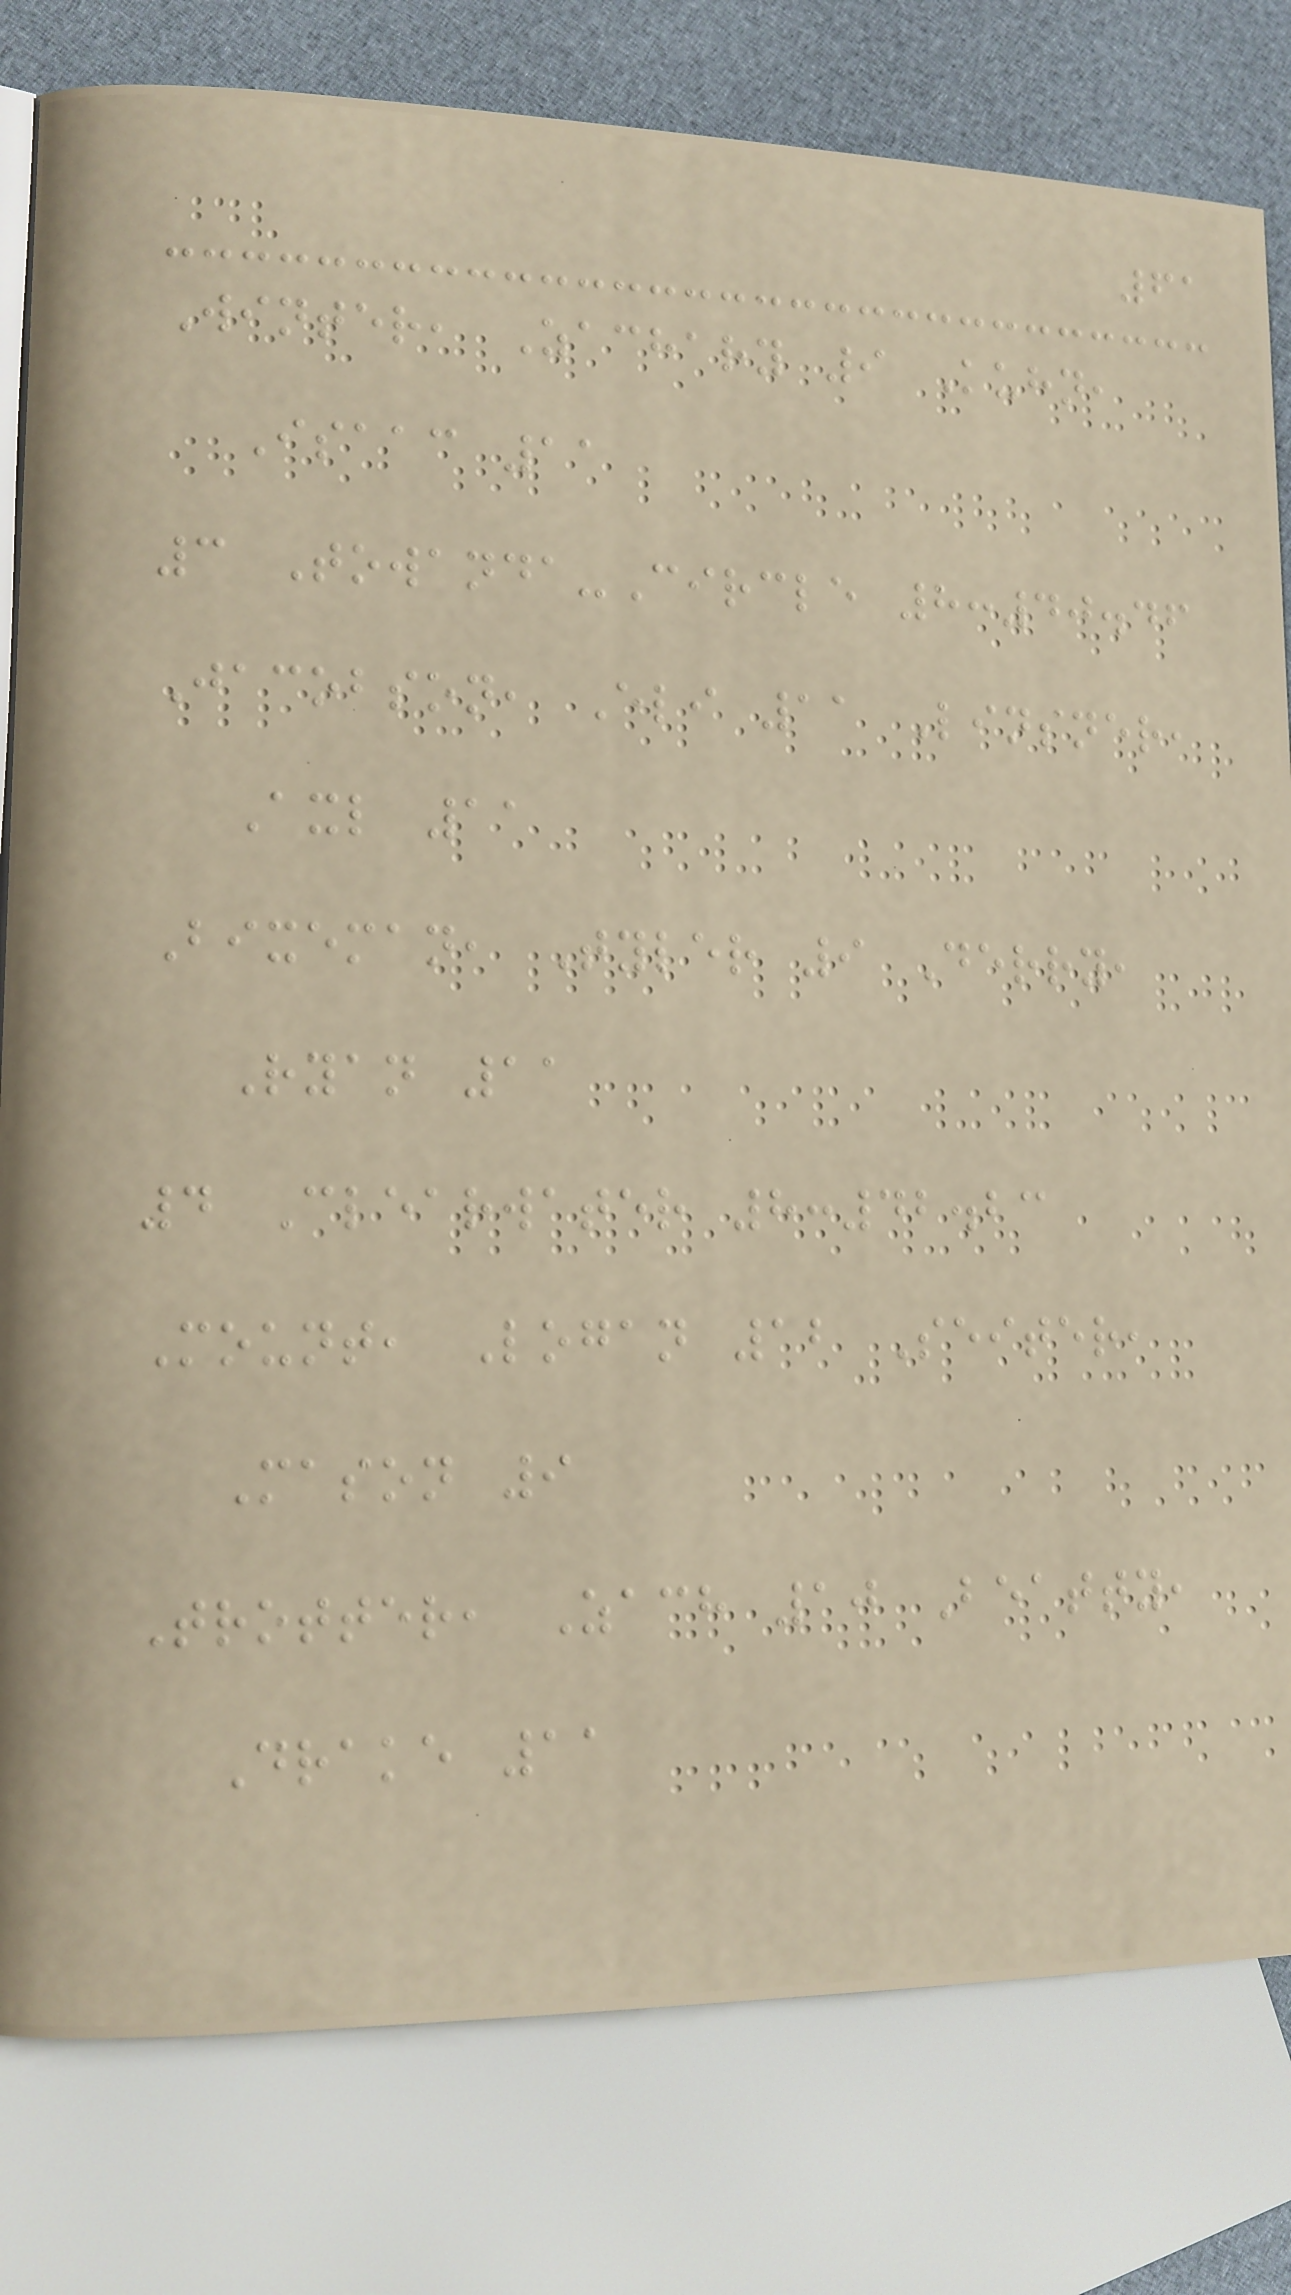61
Winter, Zachary 9 Kuhn,
Isaac 11
3 Towanda-Circle 8:40.46
Jacobson, Eli 11 Linsner,
Axl 11
Bixeman, Tyler 9 Derry,
Ryan 11
4 Clearwater 8:42.23
Mount, Logan 12 Seiter,
Mason 9
Trotter, Zach 10 Beatty,
Drake 11
